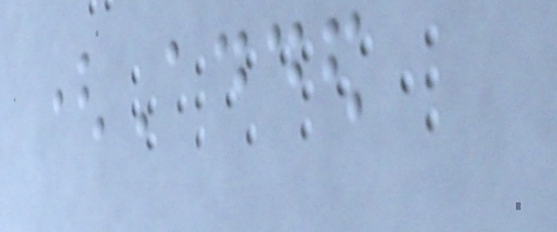(Added
